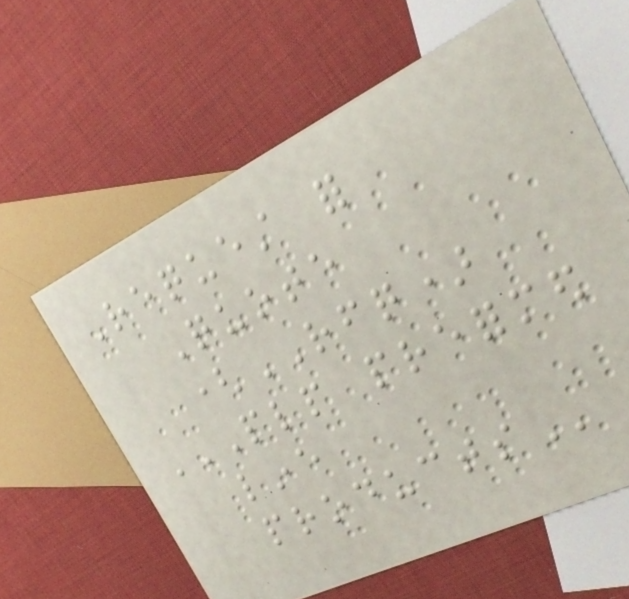Request for
Quote
(RFQ)
PLP PREFORMED
LINE
PRODUCTS
